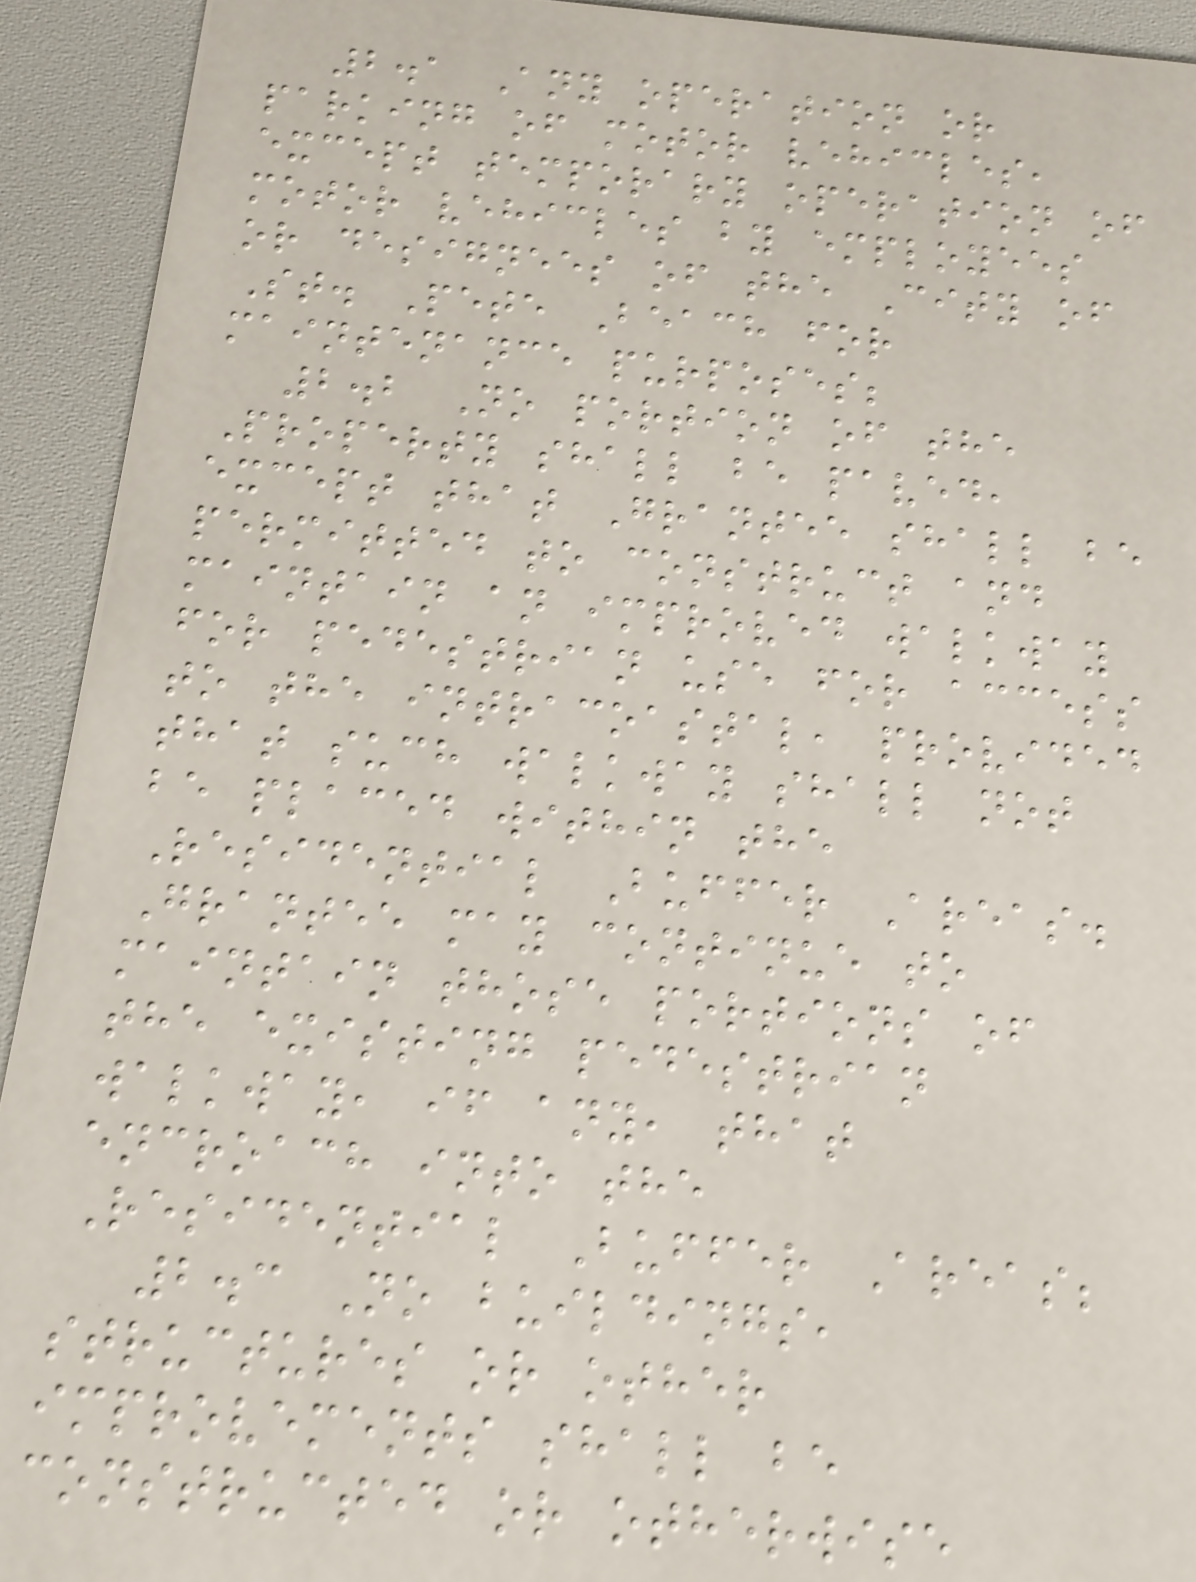2.1 Any operation or
parking of motor vehicles,
except temporary operation of
motor vehicles by employees
or designees of the City of
St. Pete Beach for
maintenance purposes;
2.2 No portion of the
Property shall be paved,
except that Grantee shall be
permitted to construct and
maintain an improved walkway
for pedestrian use for access
to the intracoastal, provided
that such walkway shall not
be placed within the
Residential Buffer Areas.
Grantee may continue to
maintain those portions of
the existing pedestrian
walkway, if any, that
encroach into the
Residential Buffer Areas;
2.3 No buildings,
structures or other
improvements shall be
constructed or otherwise
